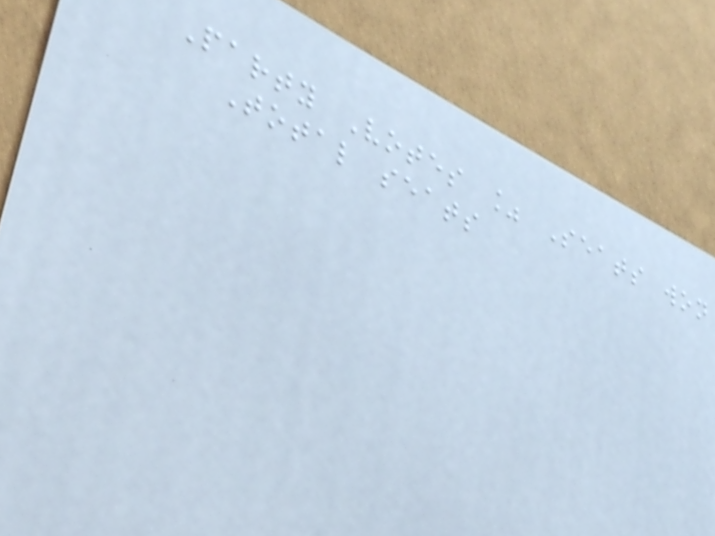Party Votes % Seats won
Total seats
